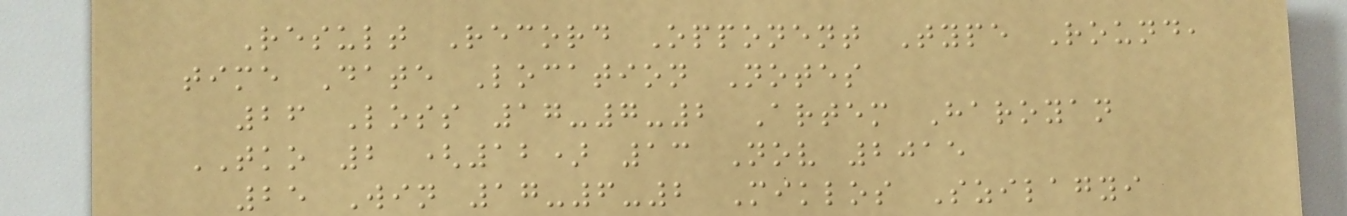Result Record Opponent Type Round,
time Date Location Notes
26 Loss 17-7-2 Artem Haroyan
TKO 2 (12) 13 Nov 2015
25 Win 17-6-2 Miklos Szilagyi
